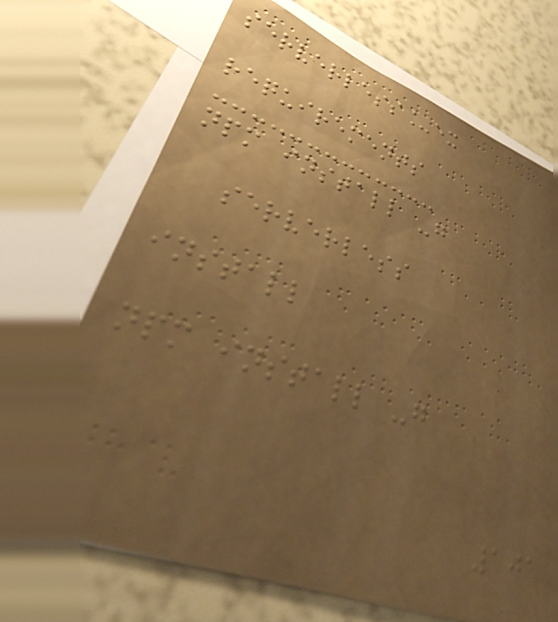serverless_ex
requirements
npm install -g
serverless
install
npm install -g
101
